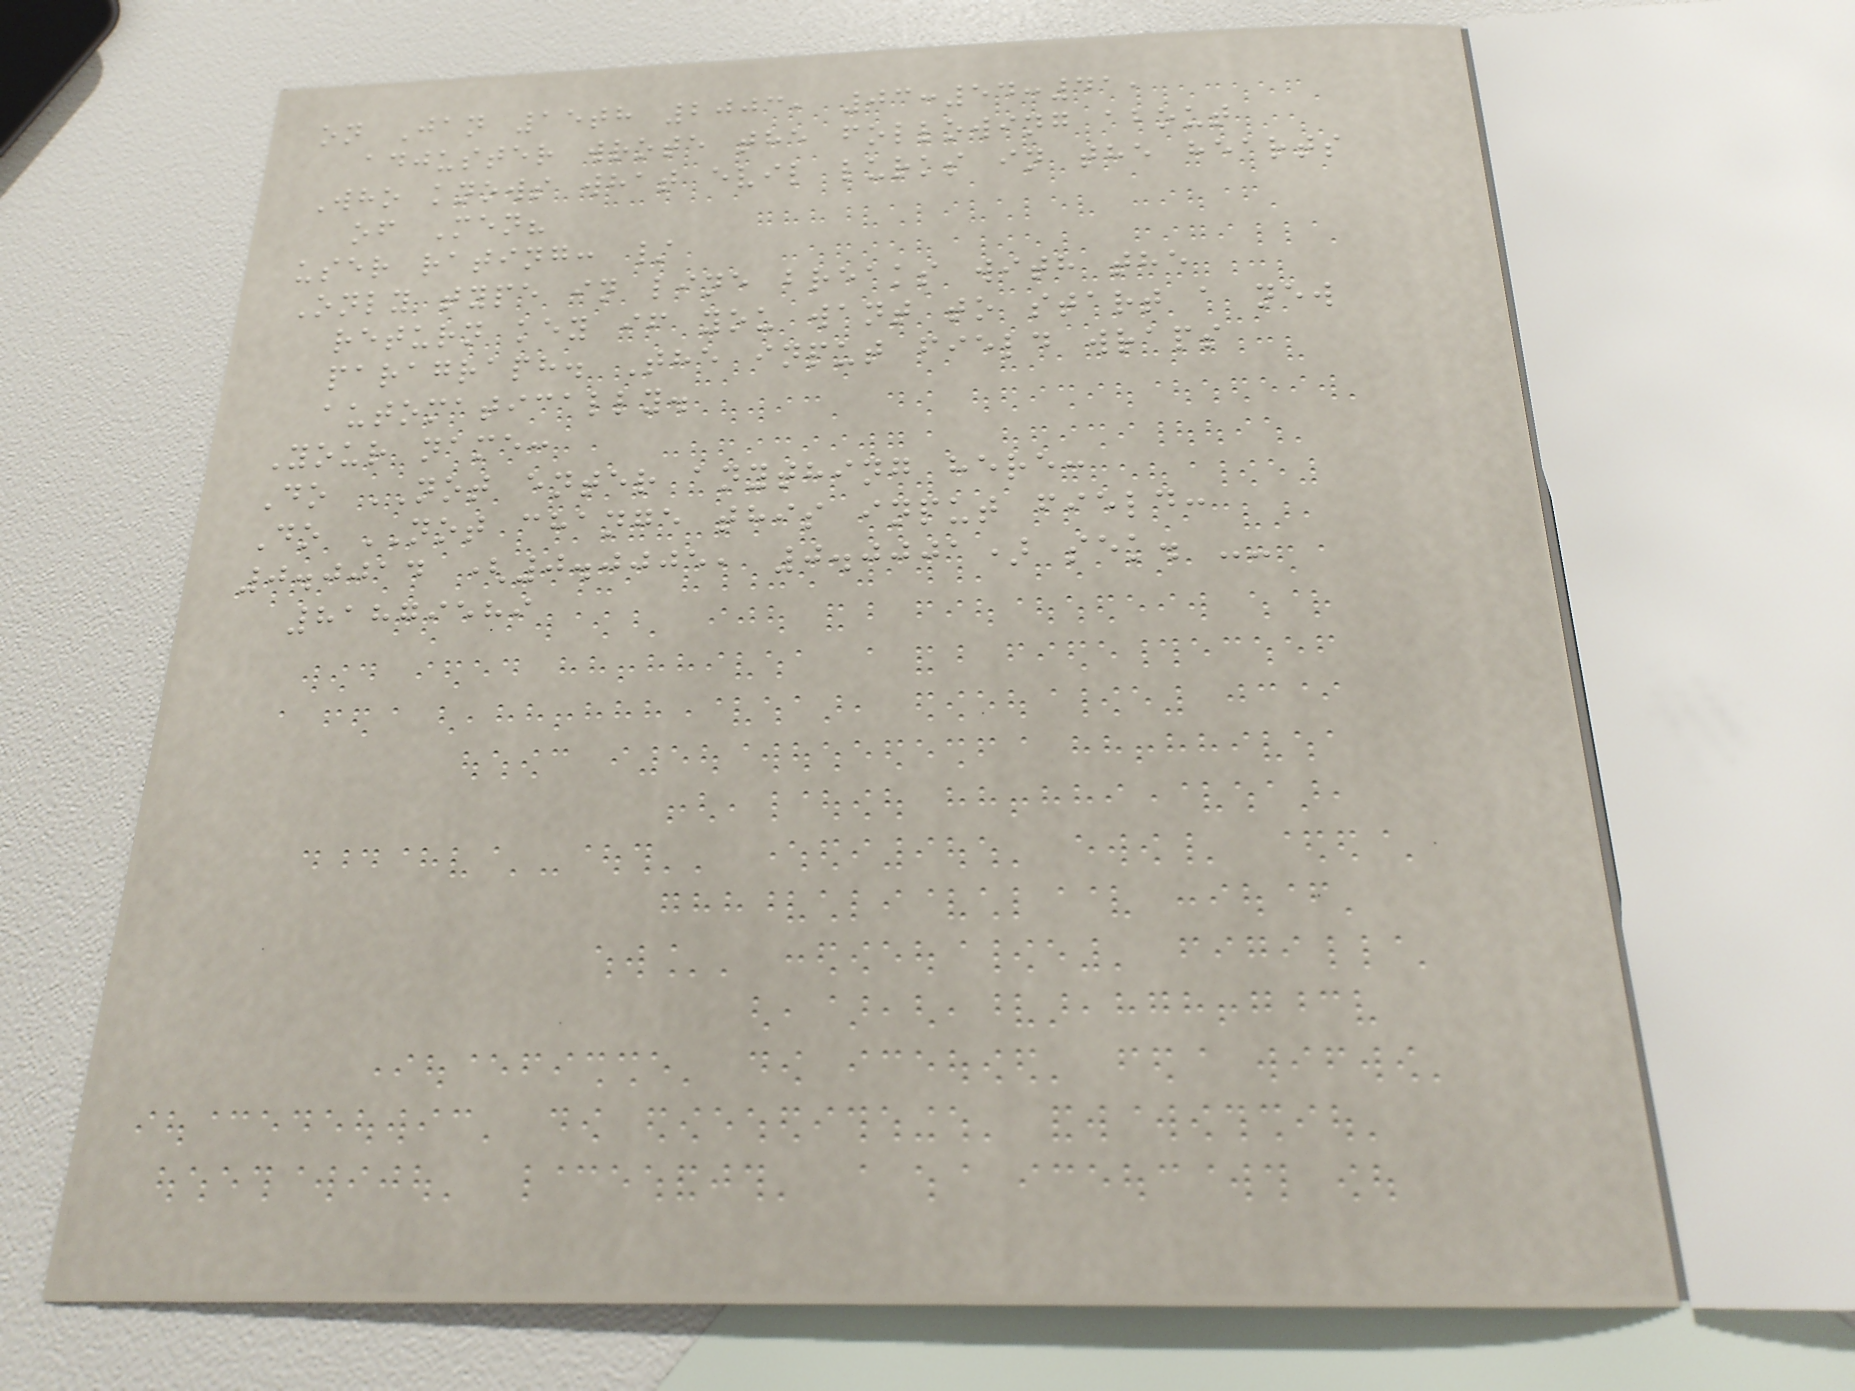on Jan 15th 2003, 03:54:41,
adjuster wrote the following about
Who knows what evil lurks in the hearts
of Men?
user rating: /
Only type in line breaks with the
return key if you want to start a new
paragraph. The input field wraps
automatically.
Your name:
Do NOT enter anything here:
Do NOT change this input field:
0.0014 (0.0005, 0.0001) sek. --
81879589
